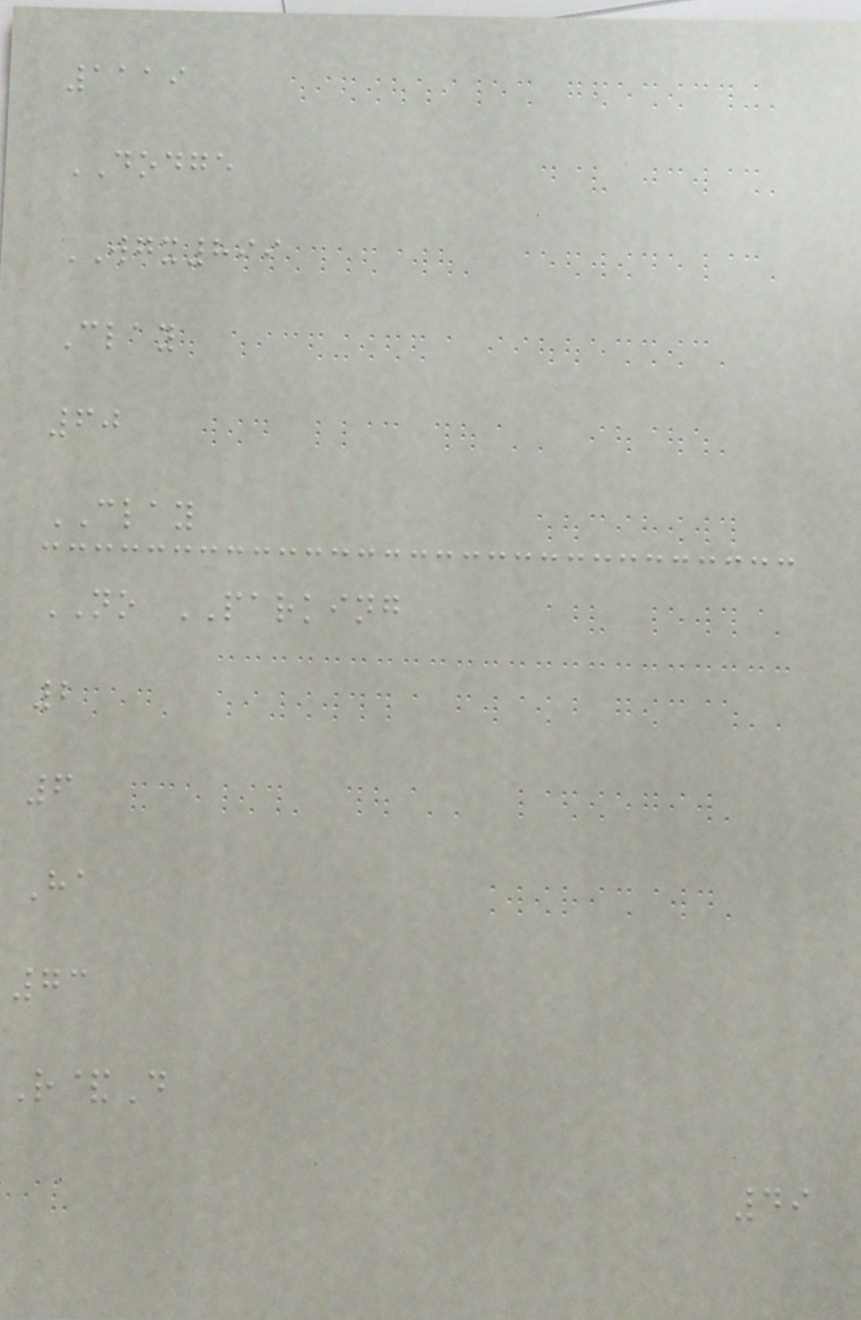1119
DODGE
WGX899
Clay
60
CLAY
NO PARKING
2
6
Ha
73
R&D
49
